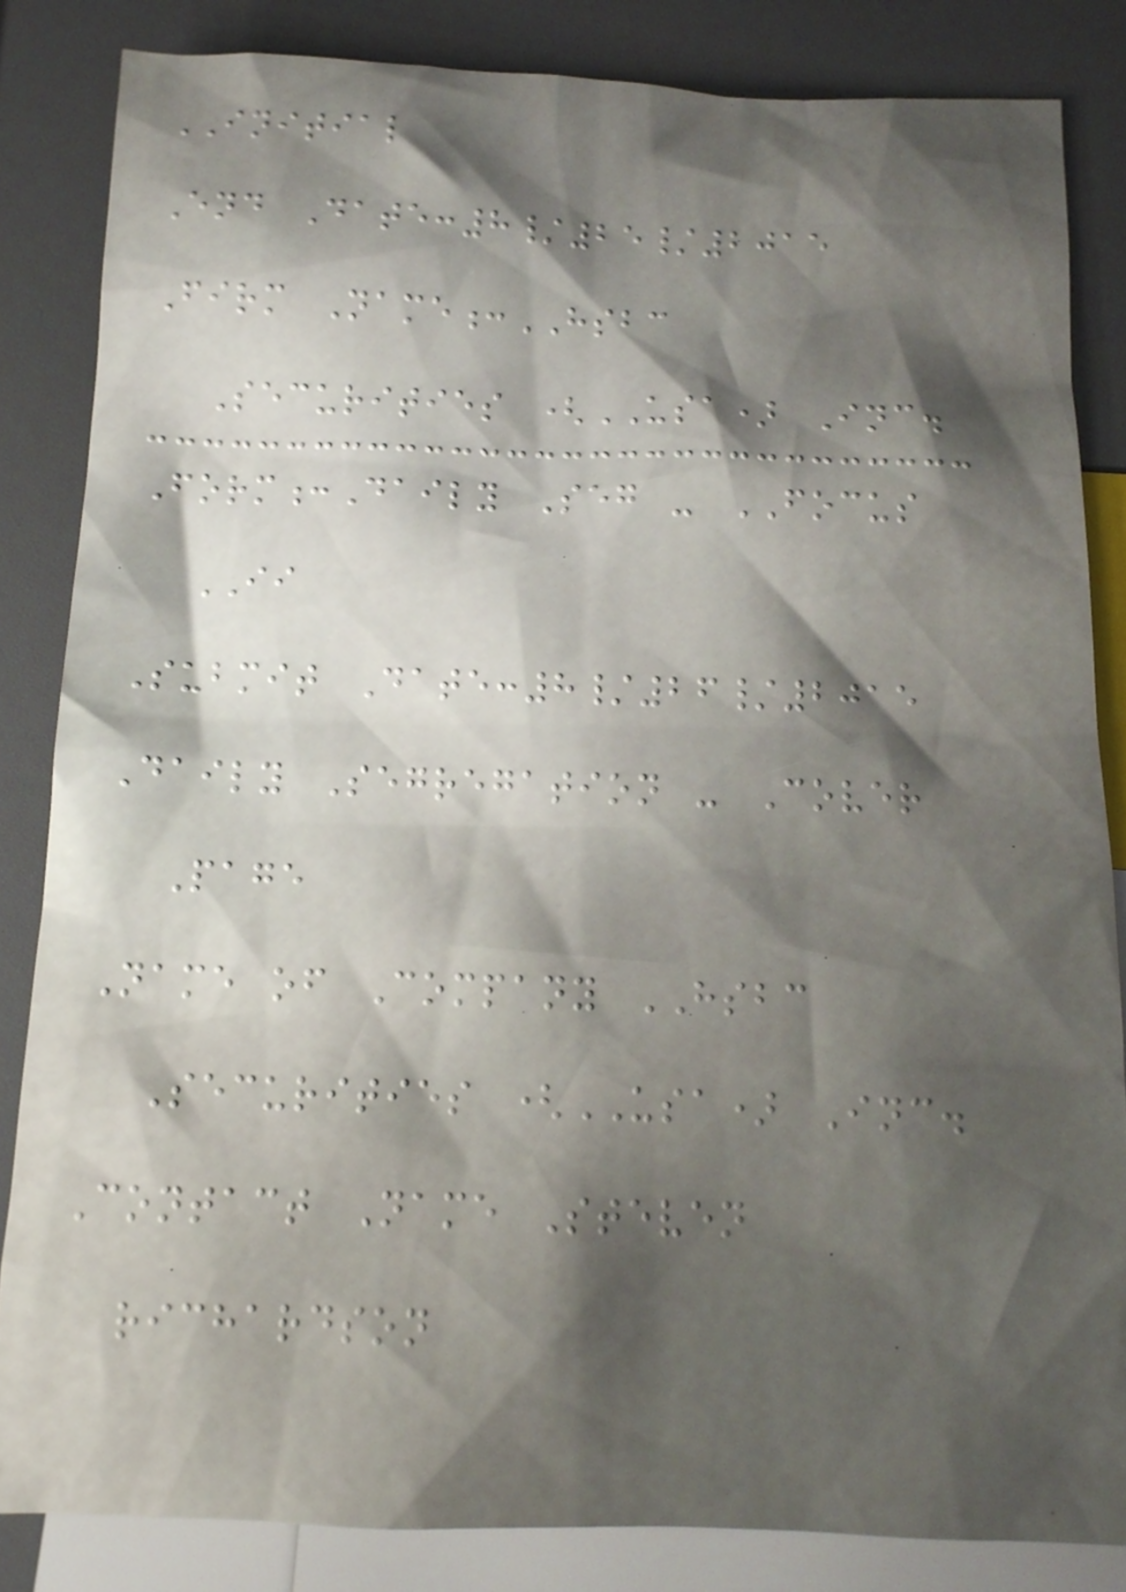INITIAL
End Date:8/25/2015
Firm Name:HSBC
Securities (USA) Inc.
Form:Daily Seg - FOCUS
II
Submit Date:8/26/2015
Daily Segregation - Cover
Page
Name of Company HSBC
Securities (USA) Inc.
Contact Name Steven
richardson
